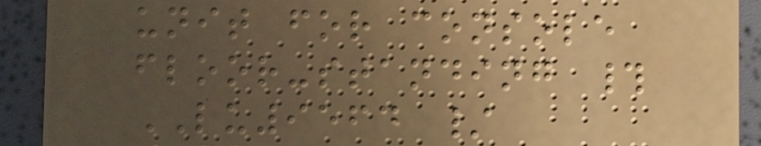unit for console
floor-standing #
LU9564 /
